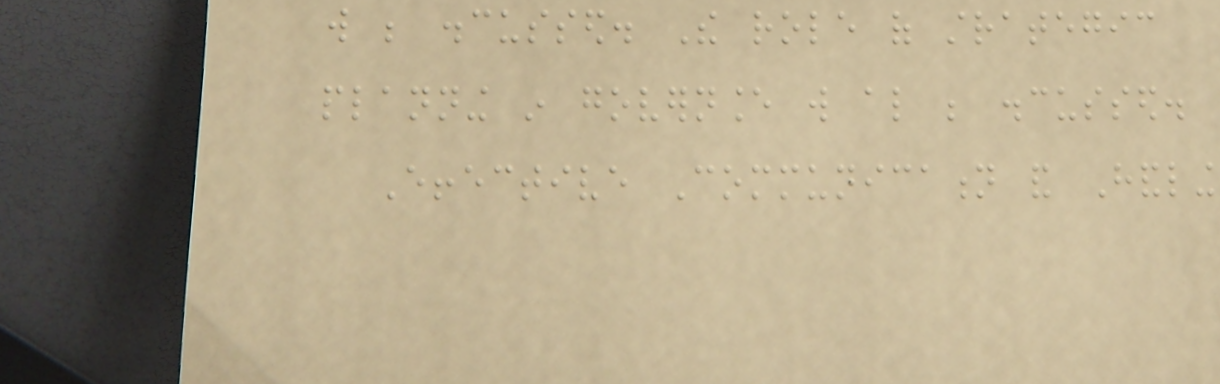will be discussed. The role of strategic
planning in governance will also be discussed.
Effective Communication and Handling
